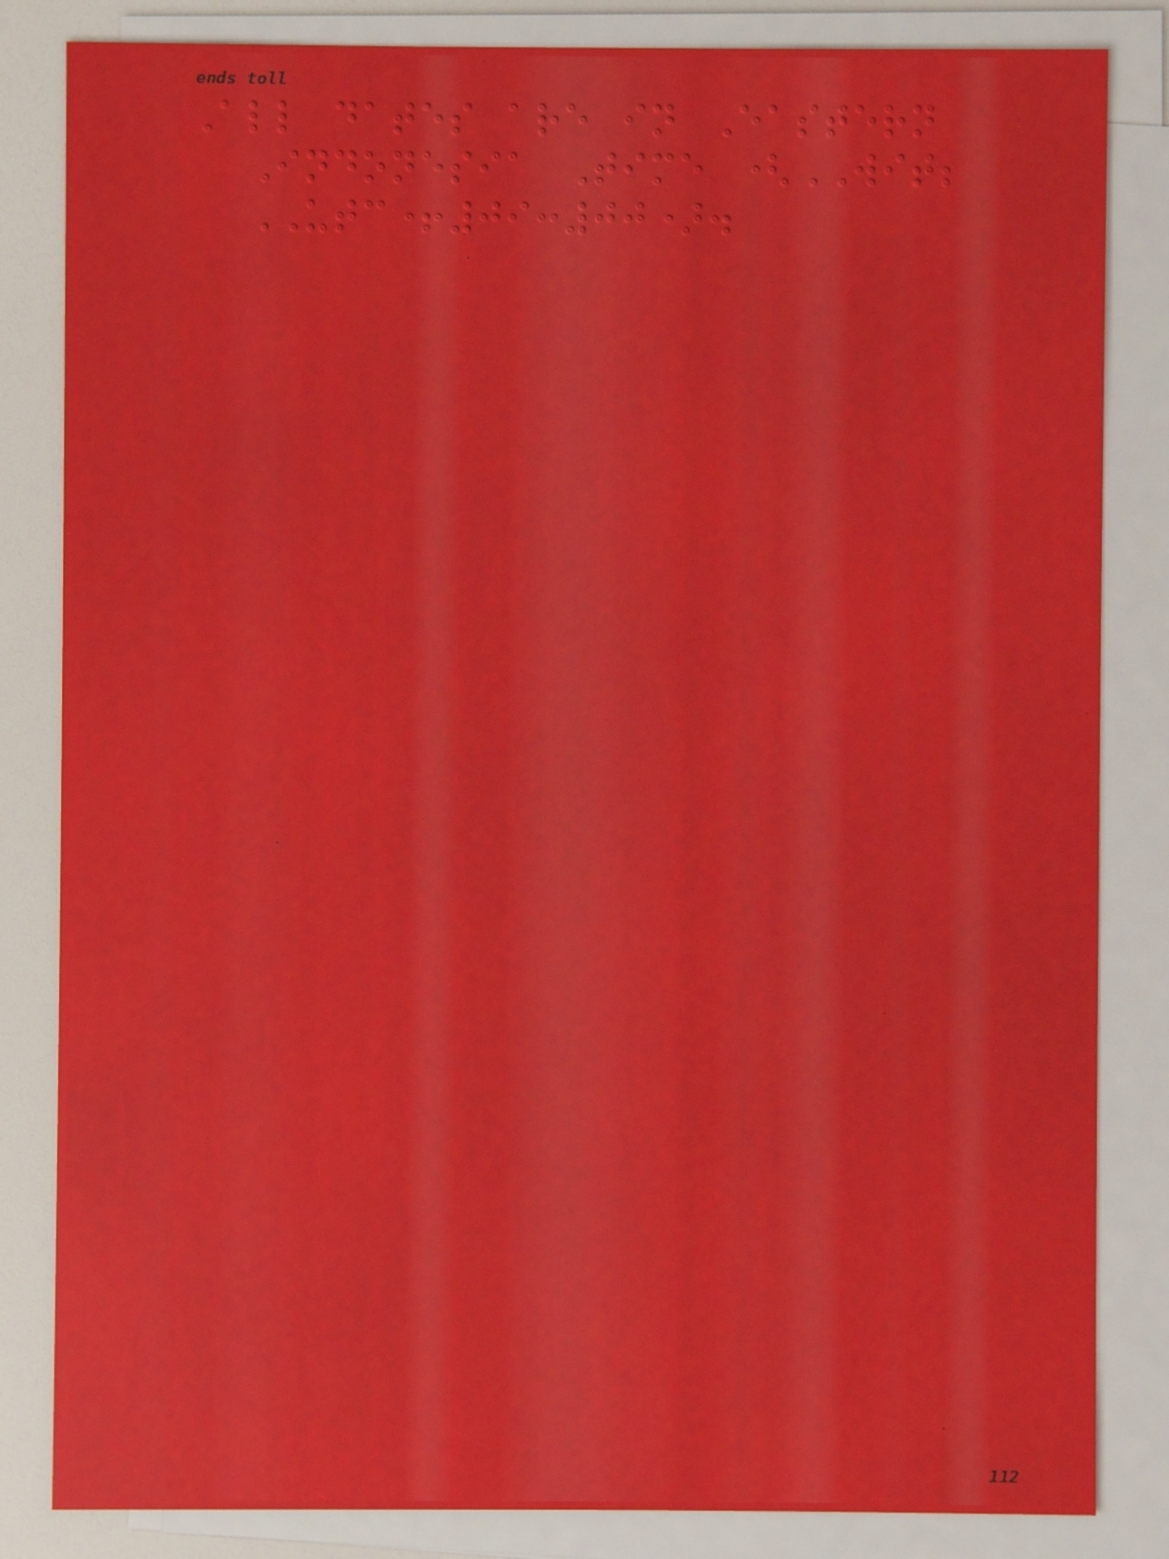All dates are in Eastern
Indonesia Time (WIT;
UTC+09:00).
